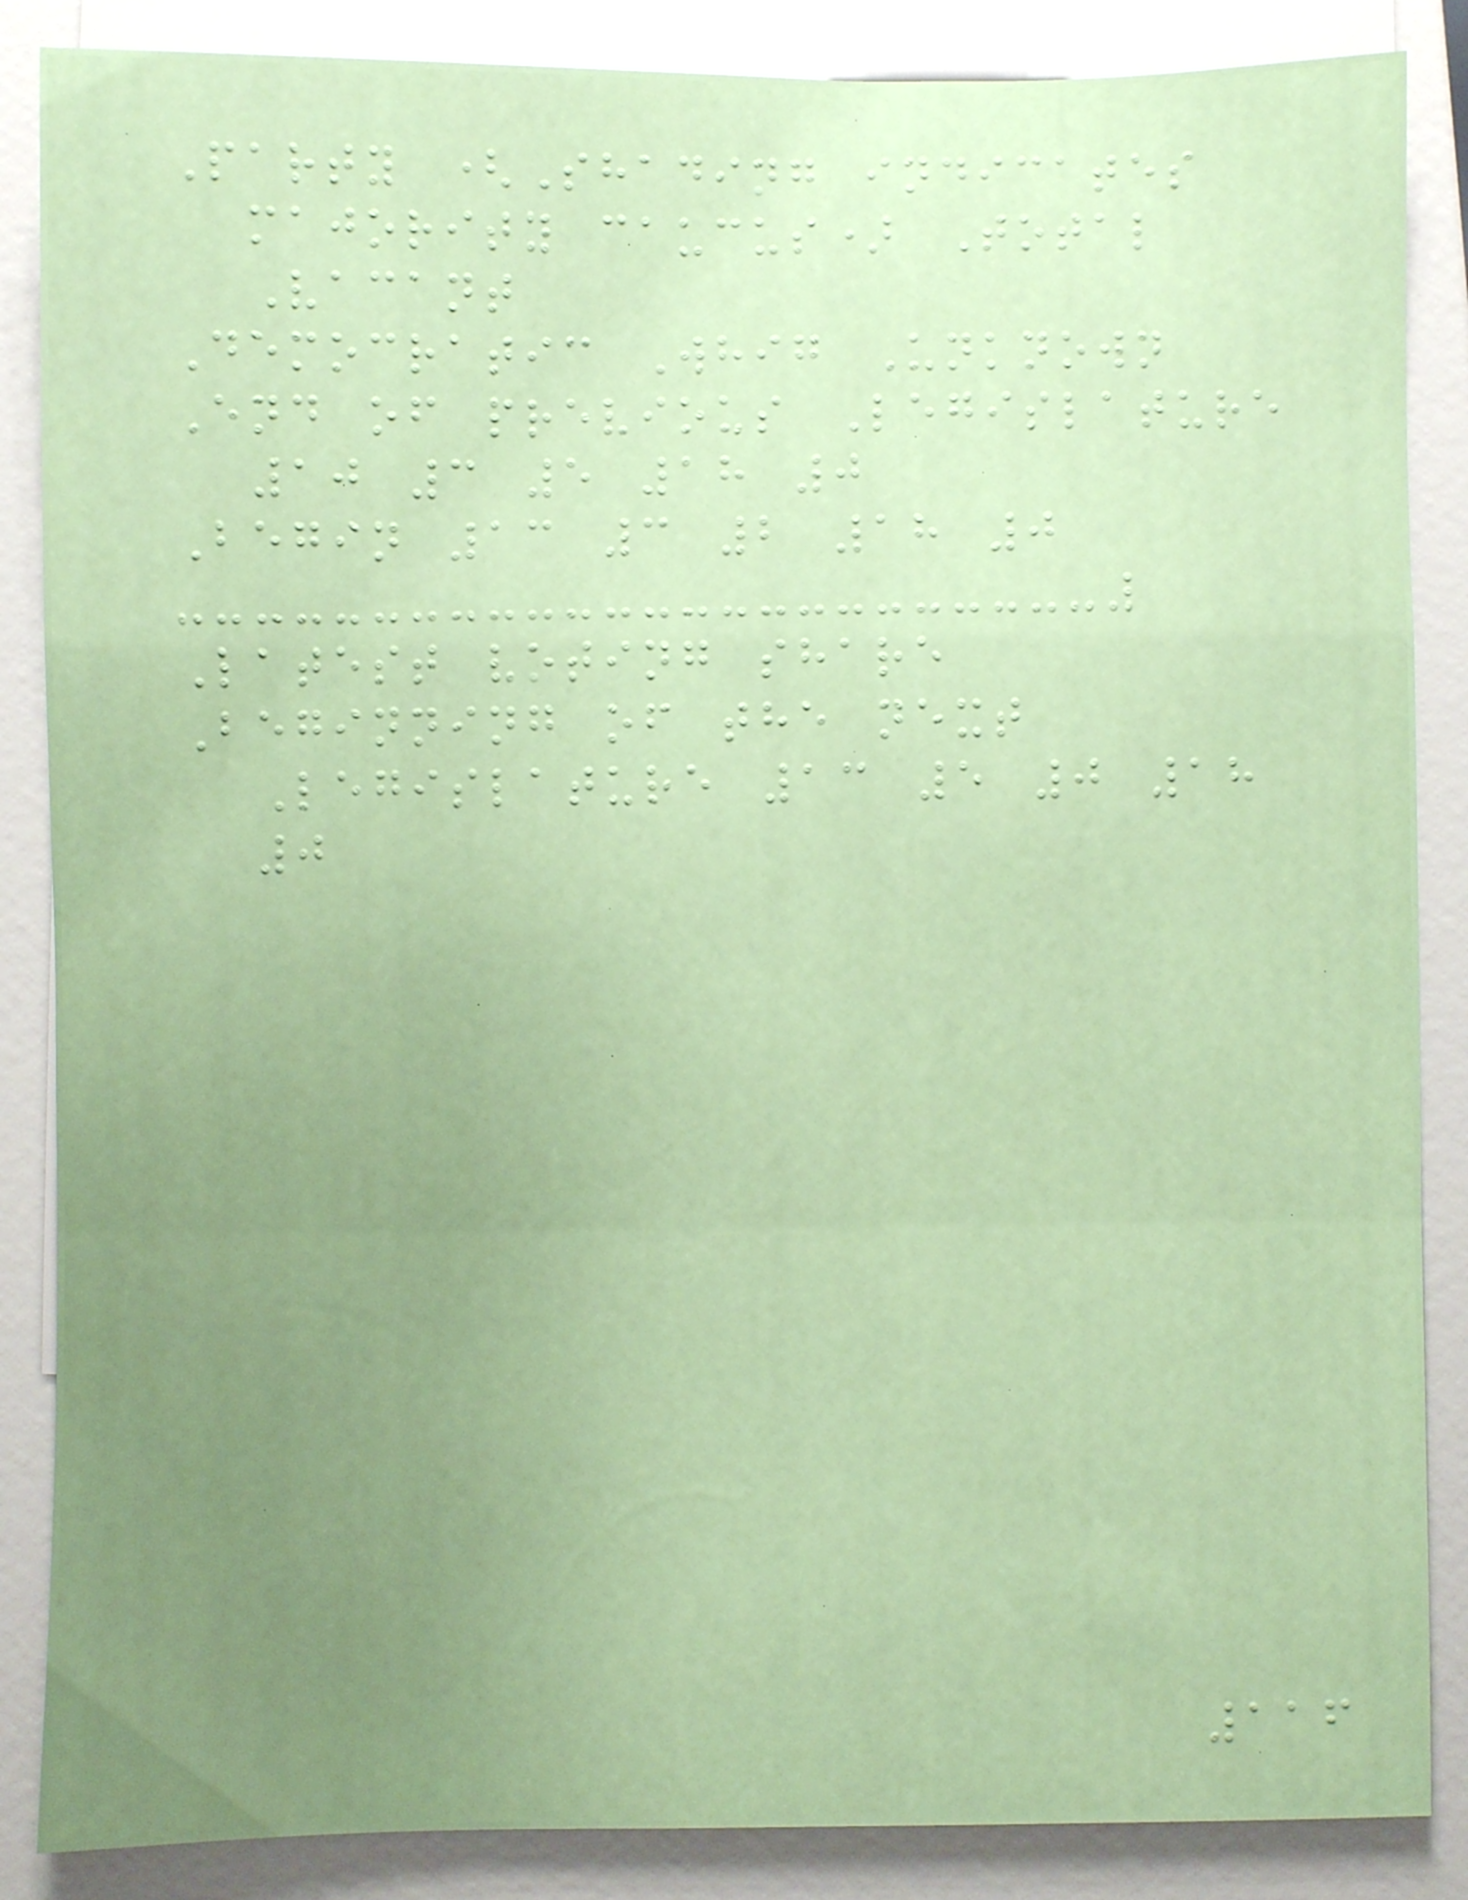Party (Shading indicates
majority caucus) Total
Vacant
Democratic Whig Unknown
End of previous Legislature
10 3 5 18 0
Begin 13 3 2 18 0
Latest voting share
Beginning of the next
Legislature 13 5 0 18
0
116
